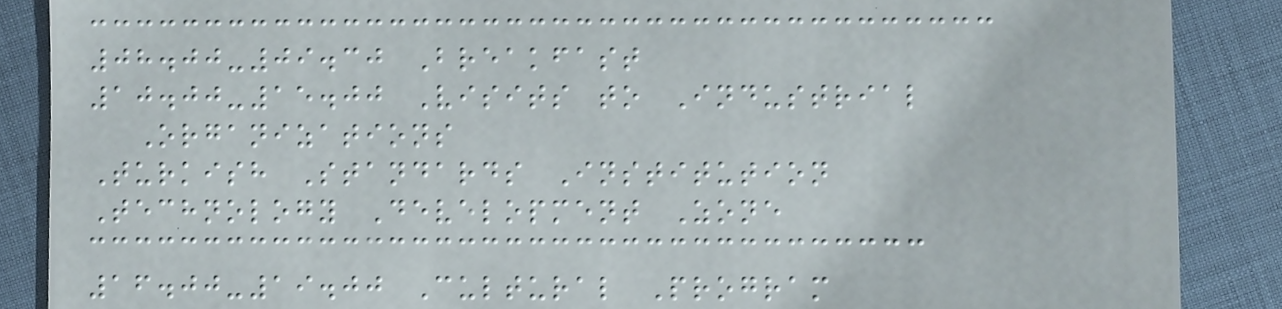08.00-09.30 Breakfast
10.00-15.00 Visits to Industrial
Organizations
Turkish Standards Institution
Technology Development Zone
16.00-19.00 Cultural Program
